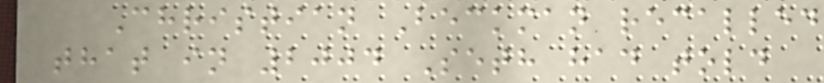Christian Beckman recalled
that in 2004 Seth had told
